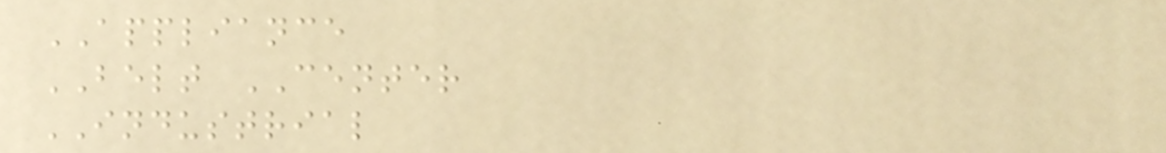APPLIANCE
BELT CENTER
INDUSTRIAL
